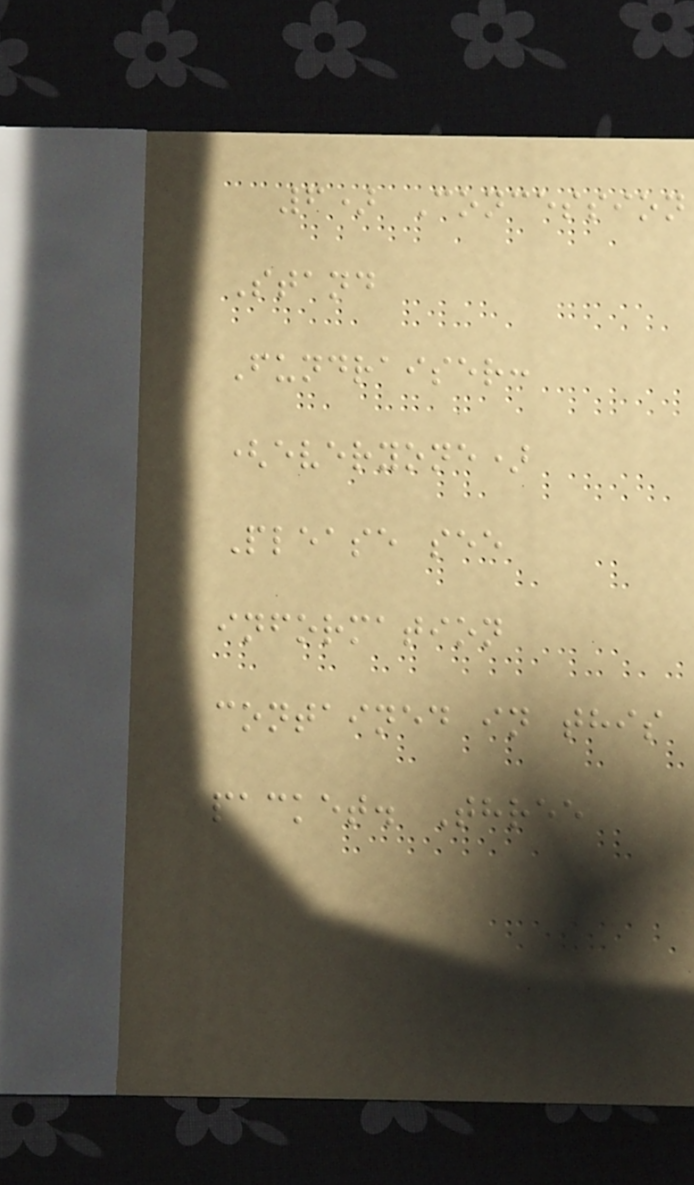6) Concession
Stand
Fundraiser:
(everyone)
Please see
information
contained in this
packet. Three
